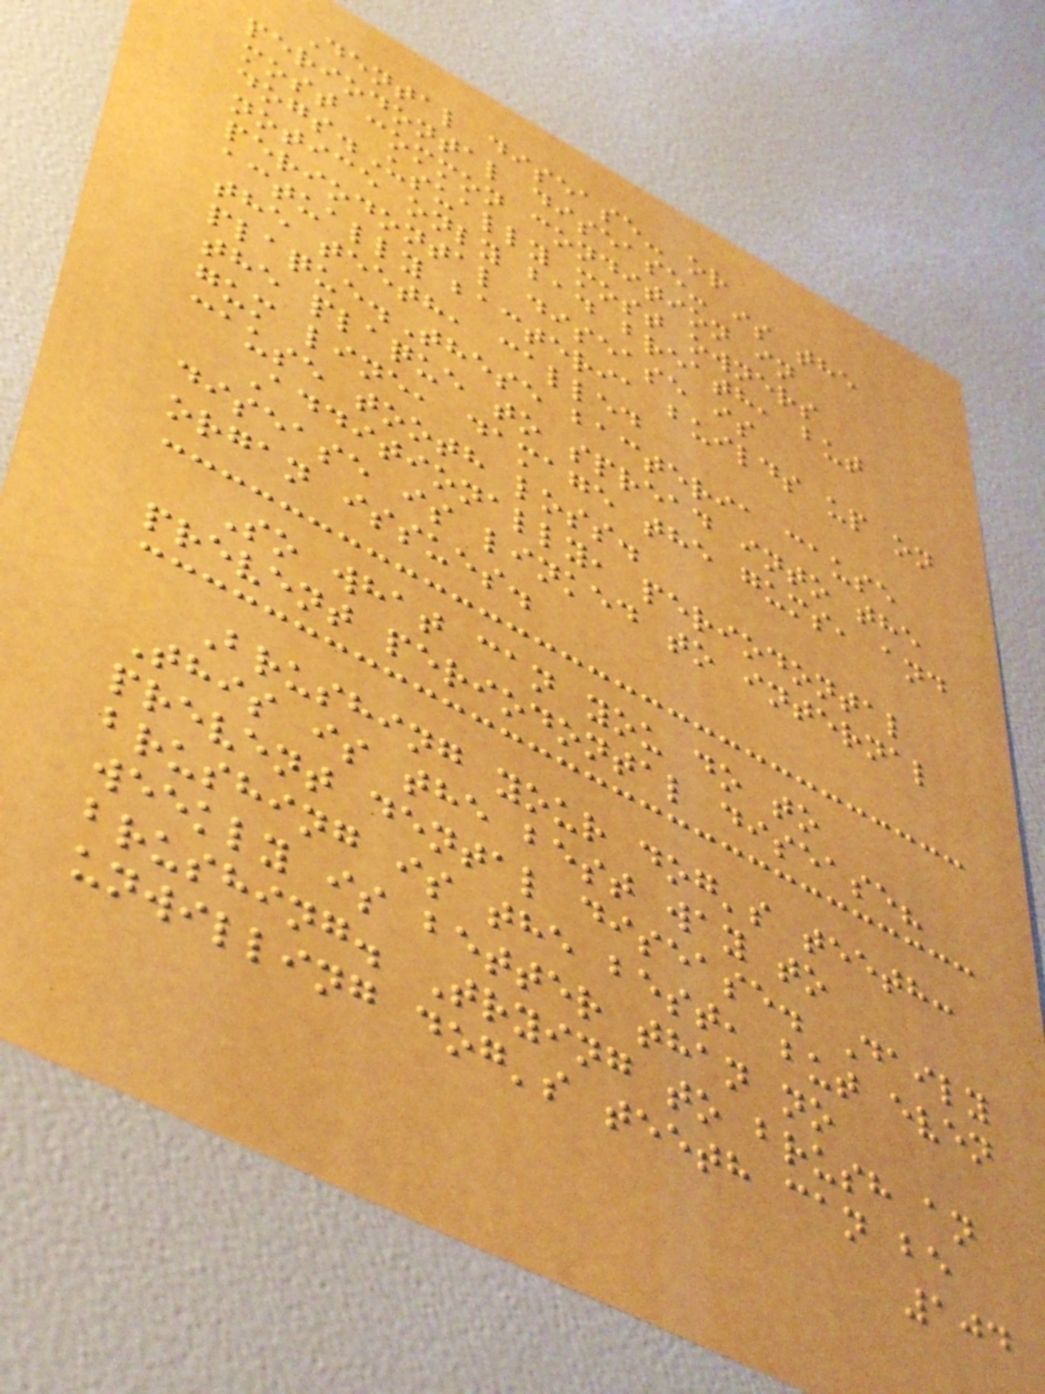Dental disease- or
periodontal disease- is the
most common condition in
dogs.Usually most owners
notice only bad breath, but
periodontal disease is
actually bacteria builds up on
the teeth, called
plaque.These bacteria cause
the plaque to spread into the
gum line, damage the gums, and
cause tooth loss.
Additionally, periodontal
disease is linked to internal
organ issues.
So what can you do to
prevent periodontal disease?
Brushing your dog's teeth:
This is the best way to
prevent dental disease. Daily
brushing is the best, but even
weekly is better than no
brushing. Trying to brush an
unwilling dog's teeth can be
104
